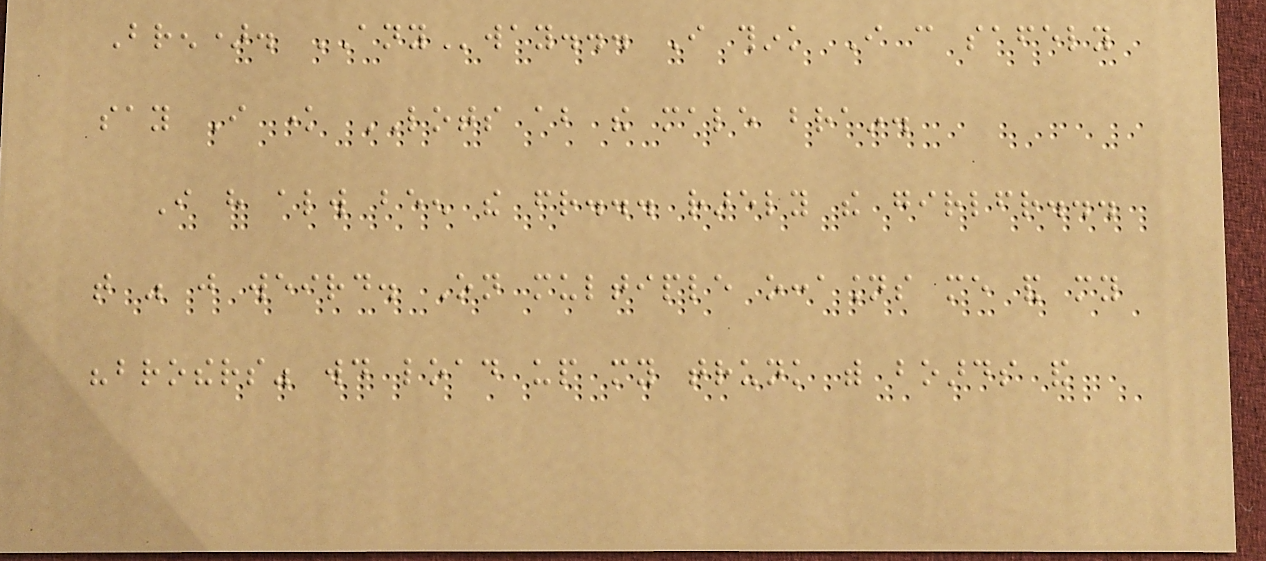Bren). ANYway... I think I can safely
say I know LOTS about the male brain.
I have always been the friend... rarely the girlfriend...
that was just weird. On multiple occasions me and my
"brothers" would load up my trunk with boards and
